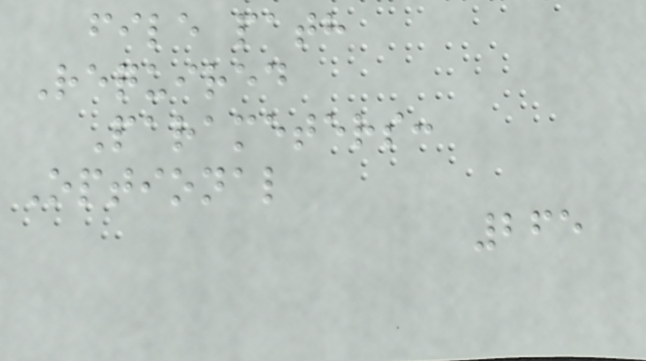file path
Required
Parameters:
Optional
265
